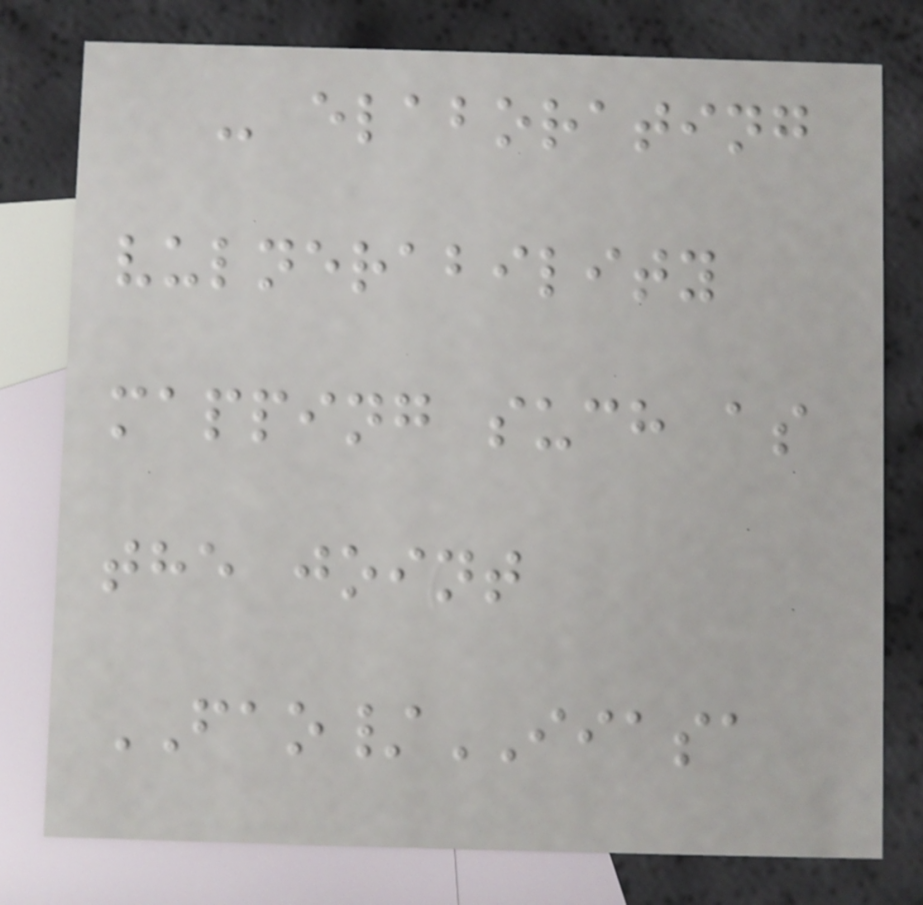- elaborating
vulnerability
mapping such as
the joint
FAO/IIASA
